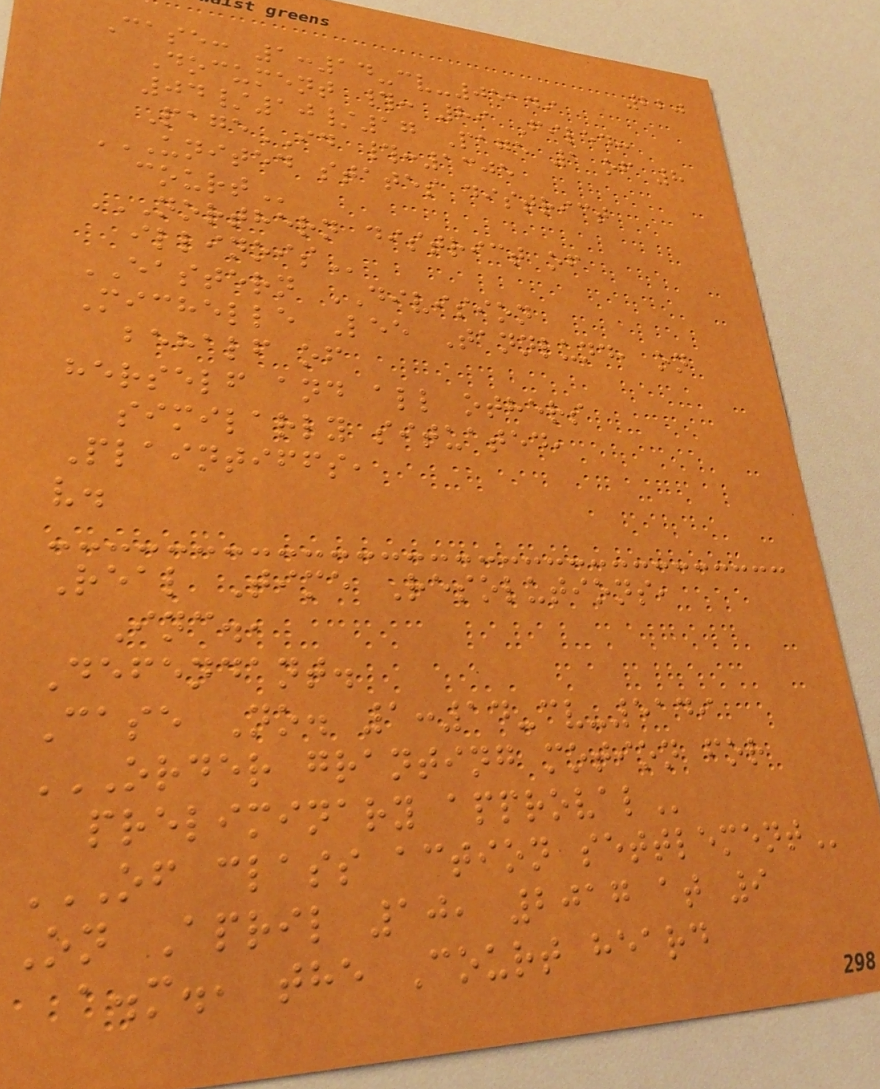220
Case: 1:14-cv-05149
Document #: 89 Filed:
04/10/17 Page 1 of 8
PageID #:1305
UNITED STATES DISTRICT
COURT
NORTHERN DISTRICT OF
ILLINOIS
EASTERN DIVISION
Michelle Lee Tannlund, on
behalf of
herself and all others
similarly situated,
Plaintiffs,
v.
Real Time Resolutions,
Inc.,
Defendant.
Case No. 1:14-cv-5149
ORDER GRANTING MOTION FOR
PRELIMINARY APPROVAL
OF CLASS ACTION SETTLEMENT
On April 10, 2017 at 9
a.m., the Court heard
